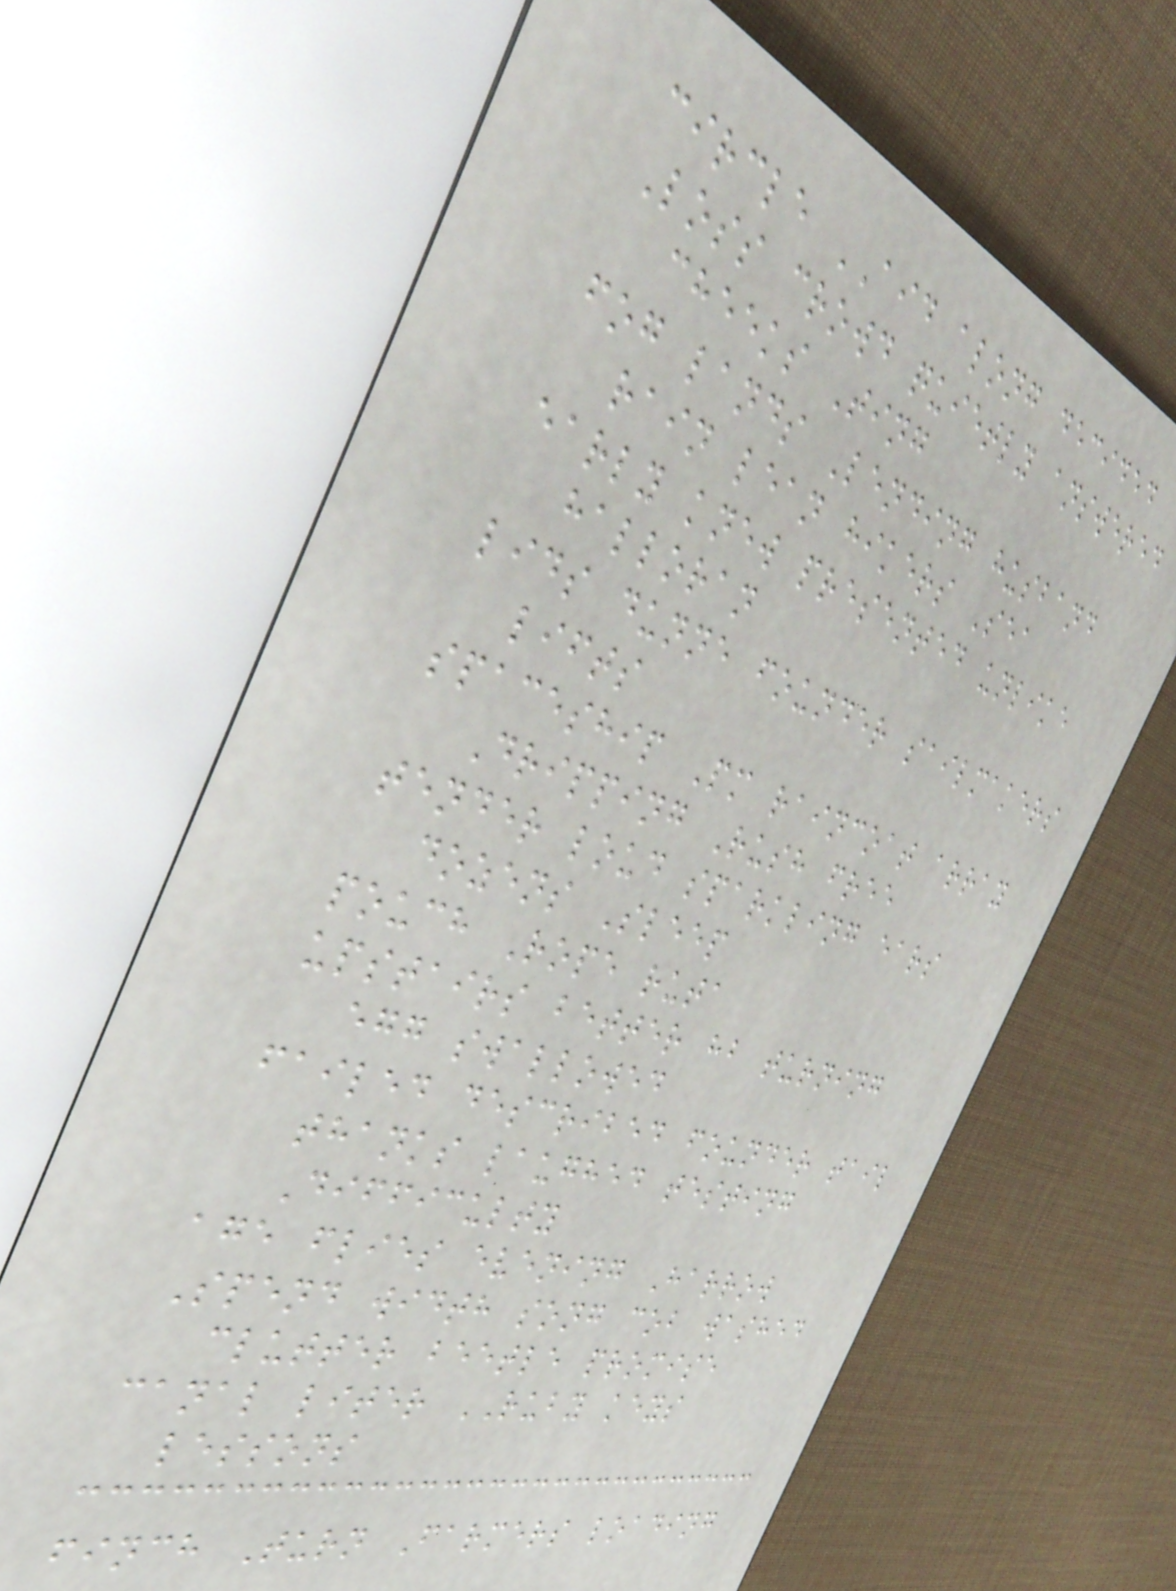circle AID along decided
Loss crowd quietly answered
cheeks Ting
fog lands Lending husband
rain lean hikers Sea
early knew presented unlike
halloran
lids dunne founder sailmakers
lifts
spaceship Pm raincoat array
Dripping Rush free
tender loud sparkling ears
dozens Sleep
pouch Rope ruta
upstairs better hb turning
egg swallowed
failed described founder tail
thanks laughed testing
Difficulty
age flies evening Harrow
Spend width song cob washed
clutter beetle promise
canal liter RUBY keys
lessons
finch Turn Farmers loading
